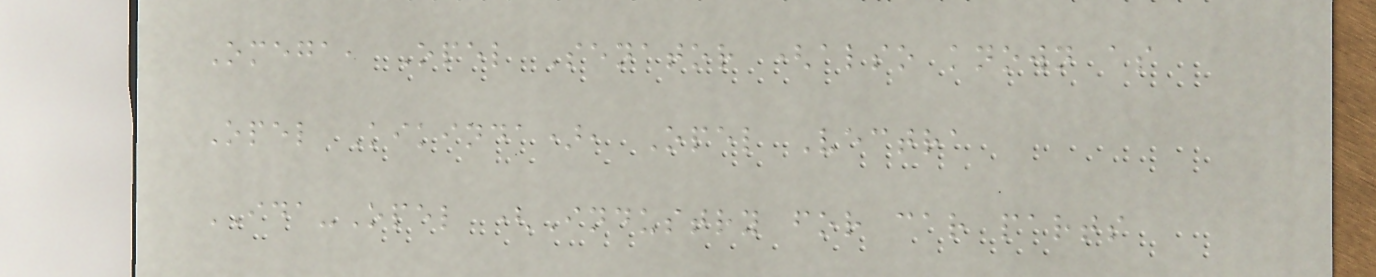Omega, Opel Senator (also known as
Opel Kikinda), Opel Vectra
IDA-Opel (Industry for car parts
